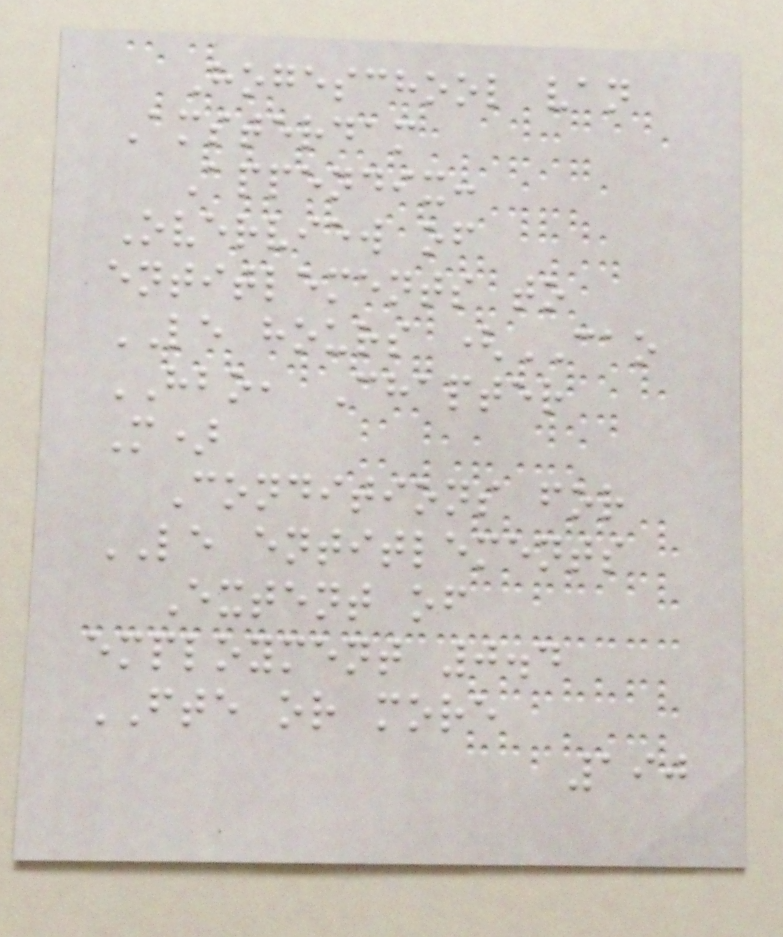Hogeschool van
Amsterdam
Appendix:
Overview of
entitlements to
LE hours (CAO
HBO, Chapter
M)
Conditions for
LE entitlements
Extent of
employment 0.4
FTE or more
190
